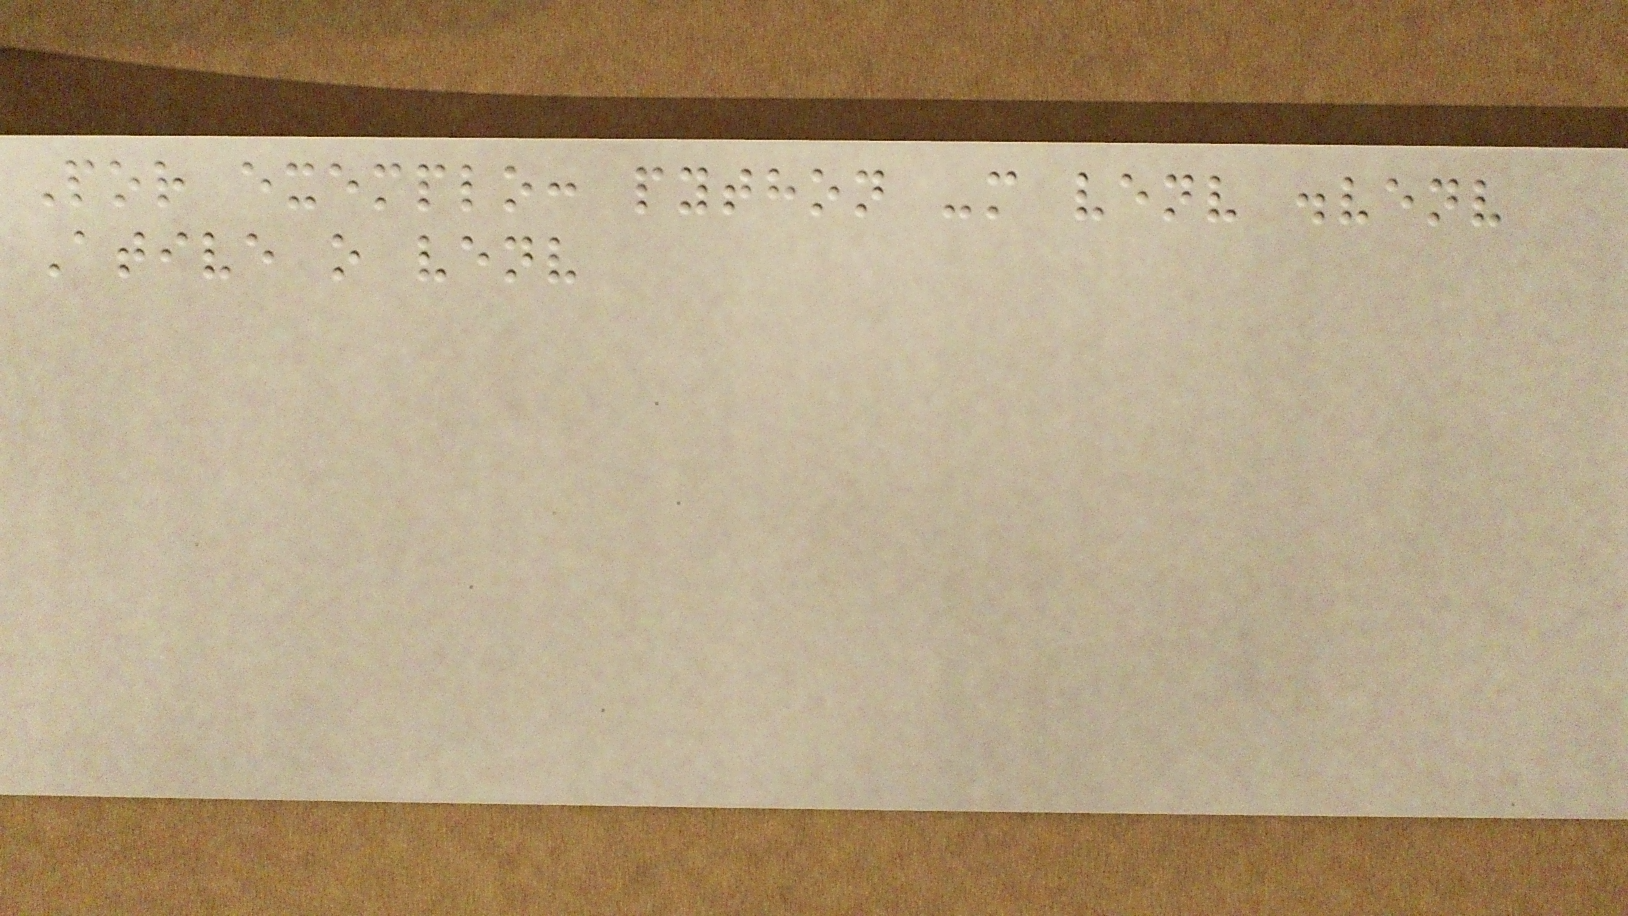Por exemplo: python -m venv .venv
Ative o venv
